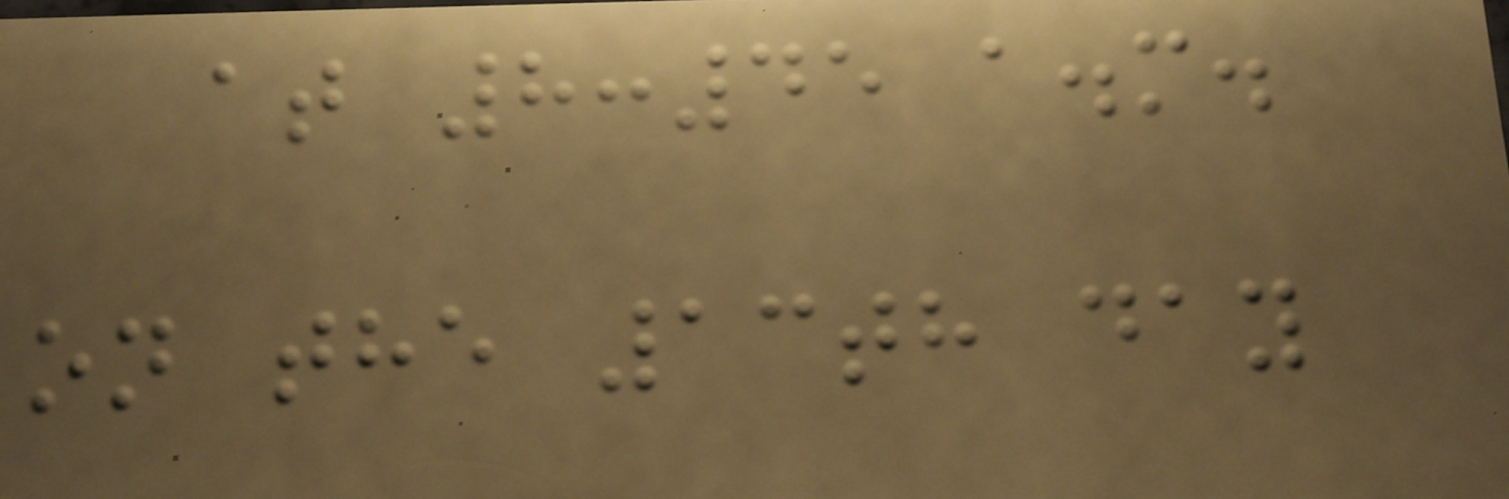at 8:45 a.m.
on the 13th day
